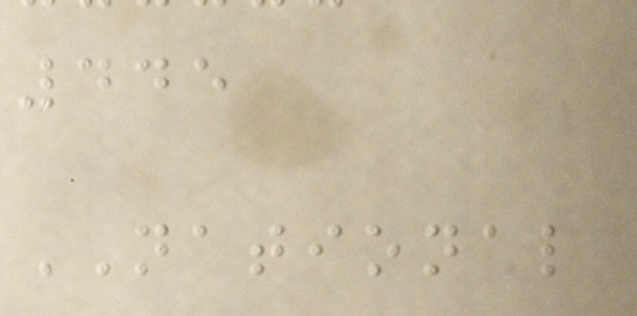445
NATIONAL
